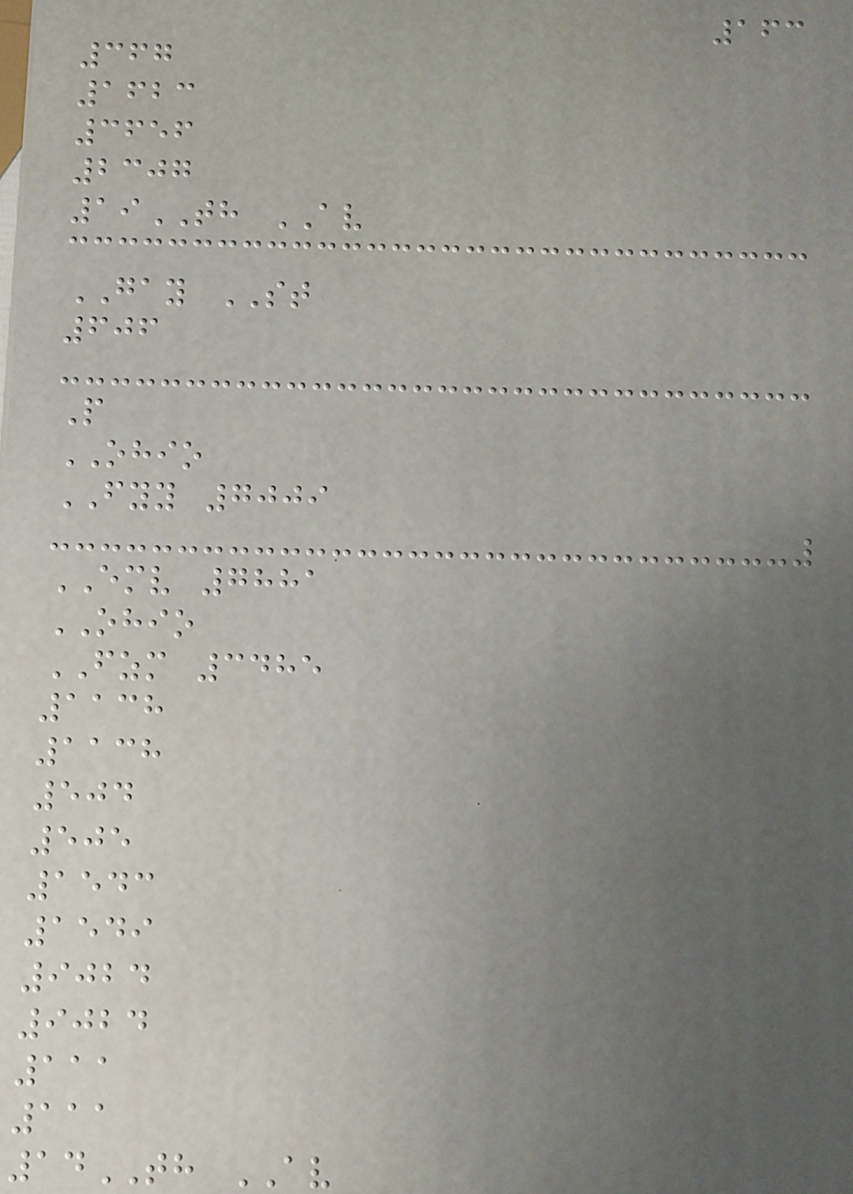163
367
1623
3656
2307
19TH AV
GAY ST
606
P
OHIO
FYY 7009
EMV 7881
OHIO
FZM 3485
1138
1138
504
505
1543
1549
9024
9024
111
111
14TH AV
